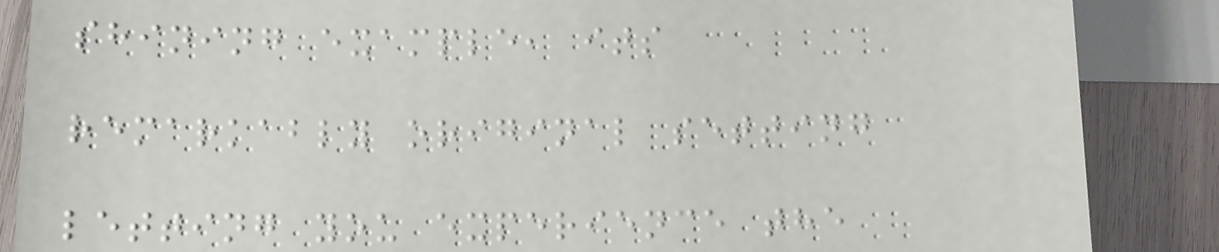shining example, its
remarkably original setting
letting you experience the
